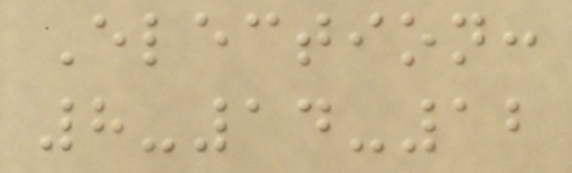Election:
8-14-12
